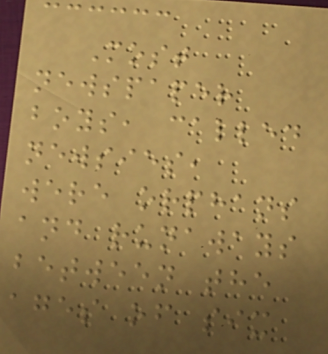Most
newspaper
boys, called
newsies,
were orphans
and runaways
between the
ages of six
